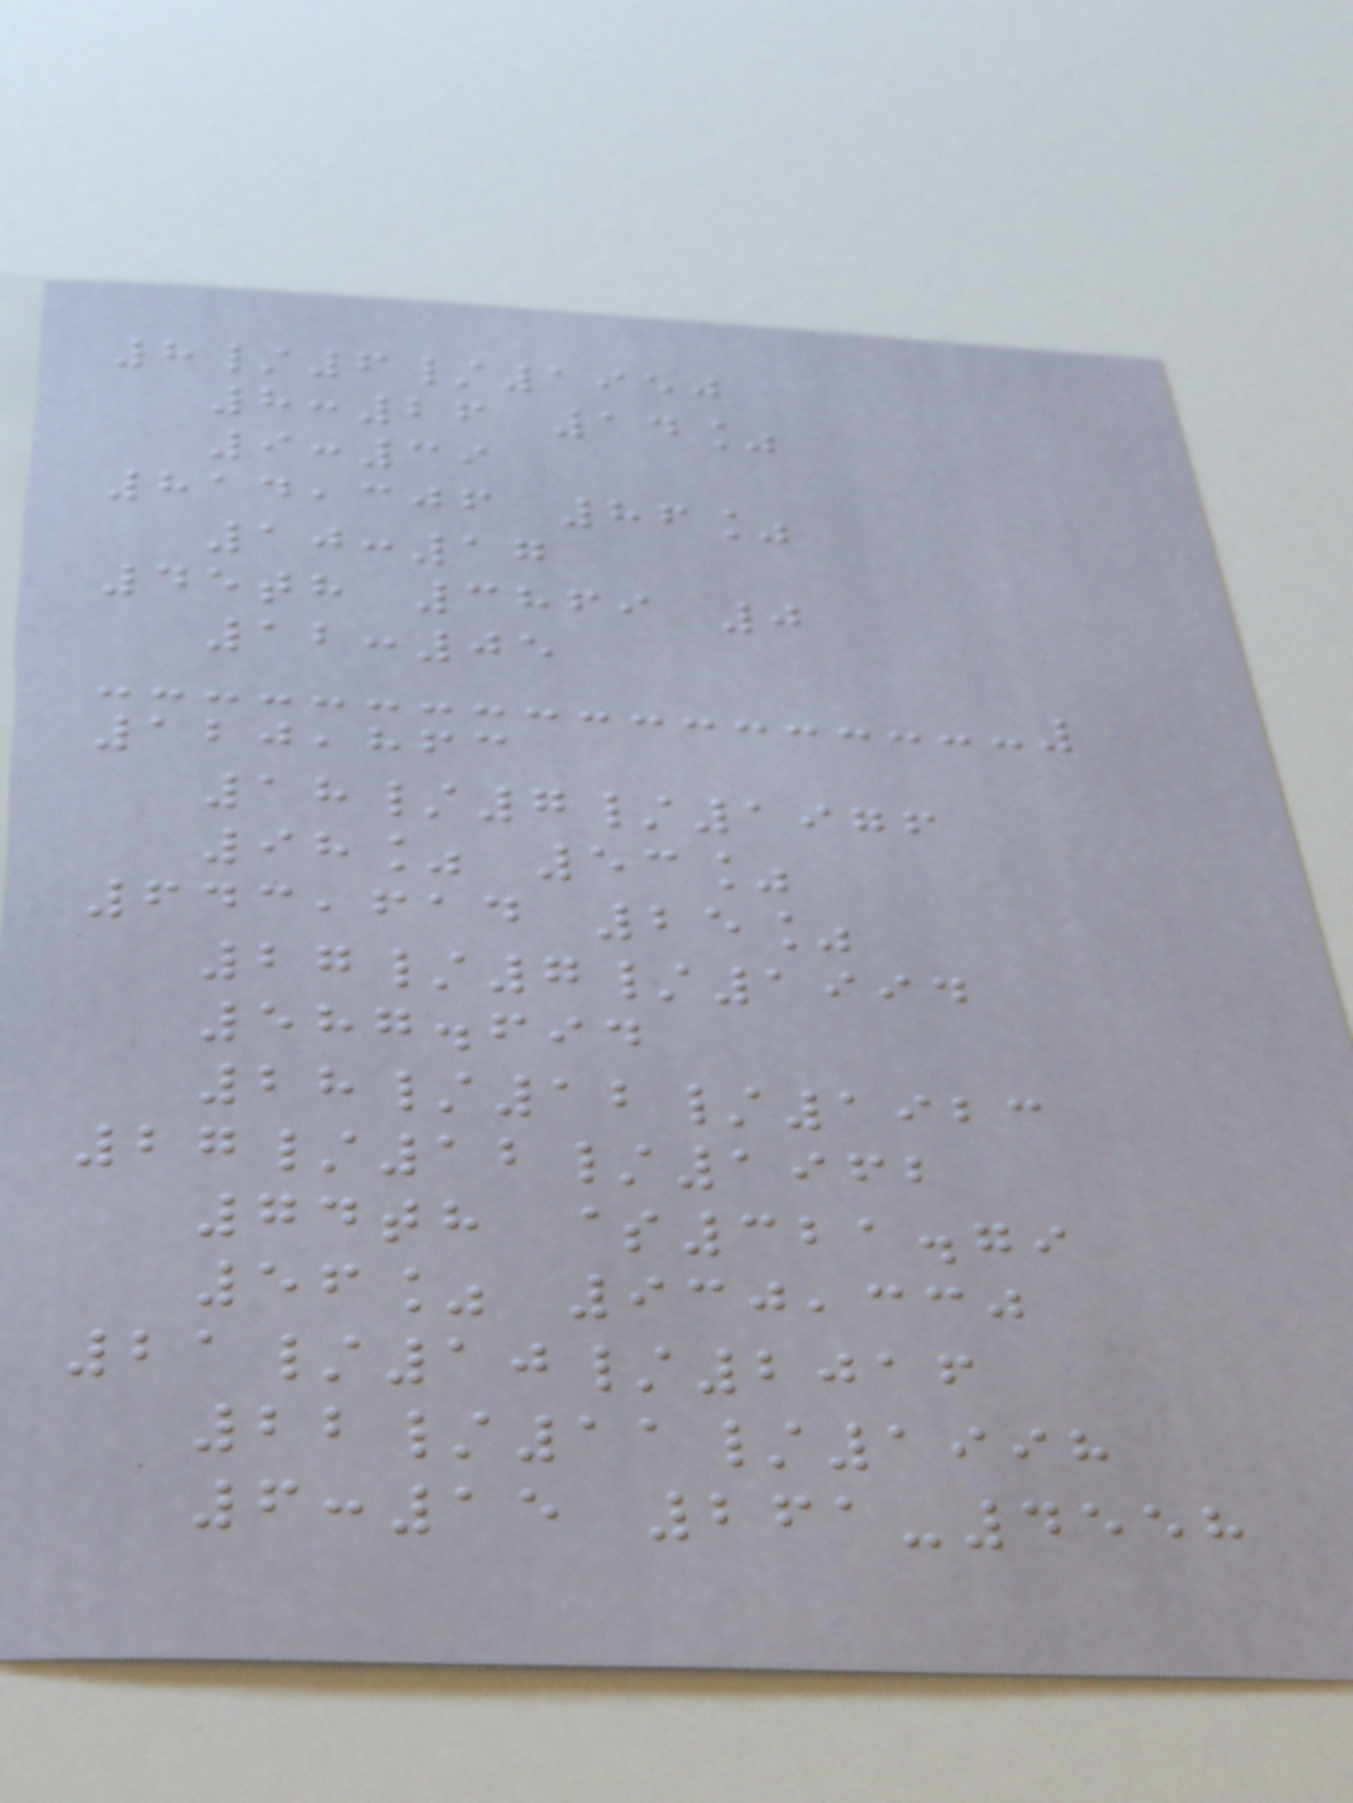8/6/1950
8:26 14%
9:39
814,306 86%
10:17
45th 3869 0
12:05
120,863
18/7/1976
98% 53%
643,614 25%
27/7/1994
587.694
28/12/1923
27/12/1962
74th $321.79
56% 930,330
21/10/2016
22/11/1998
6:15 261-4558
